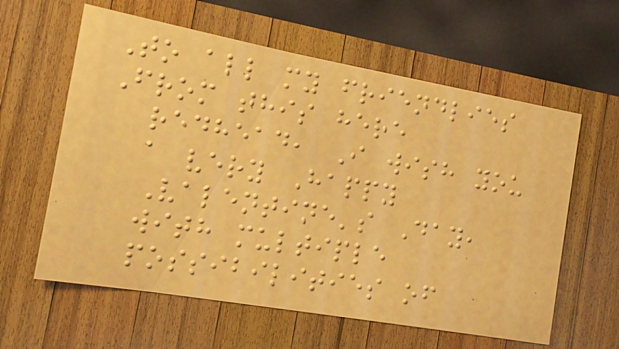To all my friendlies
From this here
redhead, I wish you
a very Happy
Valentine's Day,
with multiple
possibilities of
